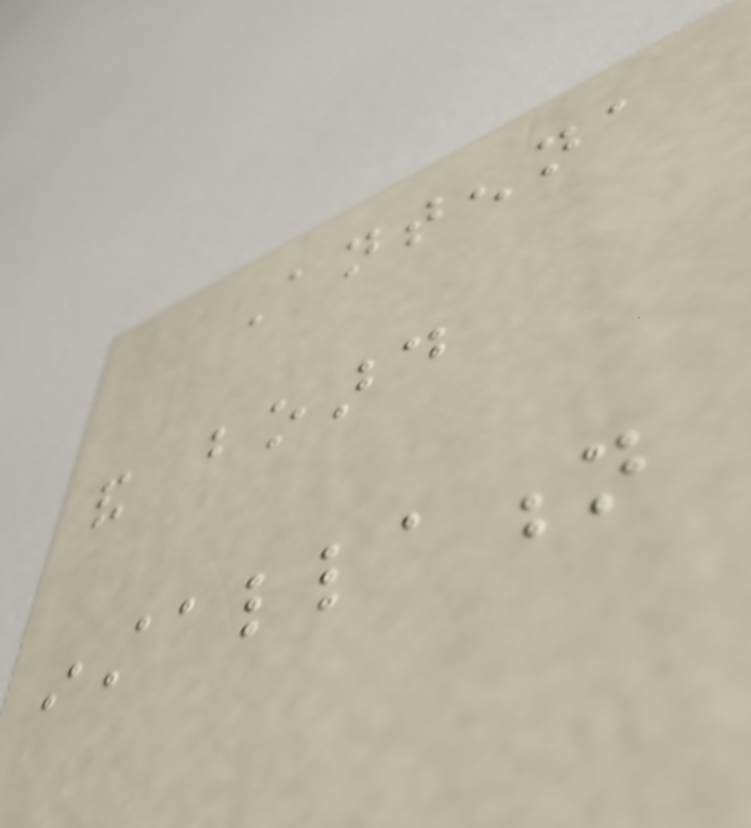Antenna
and board
installation
